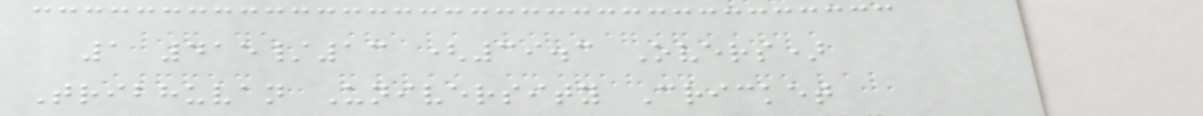1 415/13 (39.3 Overs)
Tribhuvan University Cricket
